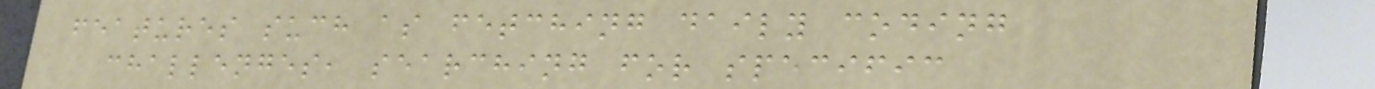features such as fetching daily coding
challenges, searching for specific
